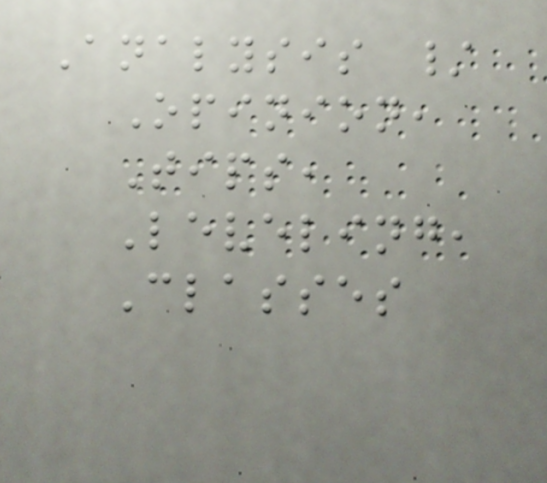Analysis /
Opinion,
Tips,
Leveling,
Classes
